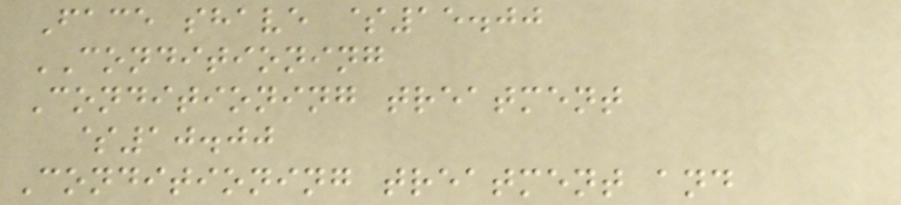Face shave $15.00
CONDITIONING
Conditioning treatment
$10.00
Conditioning treatment and
